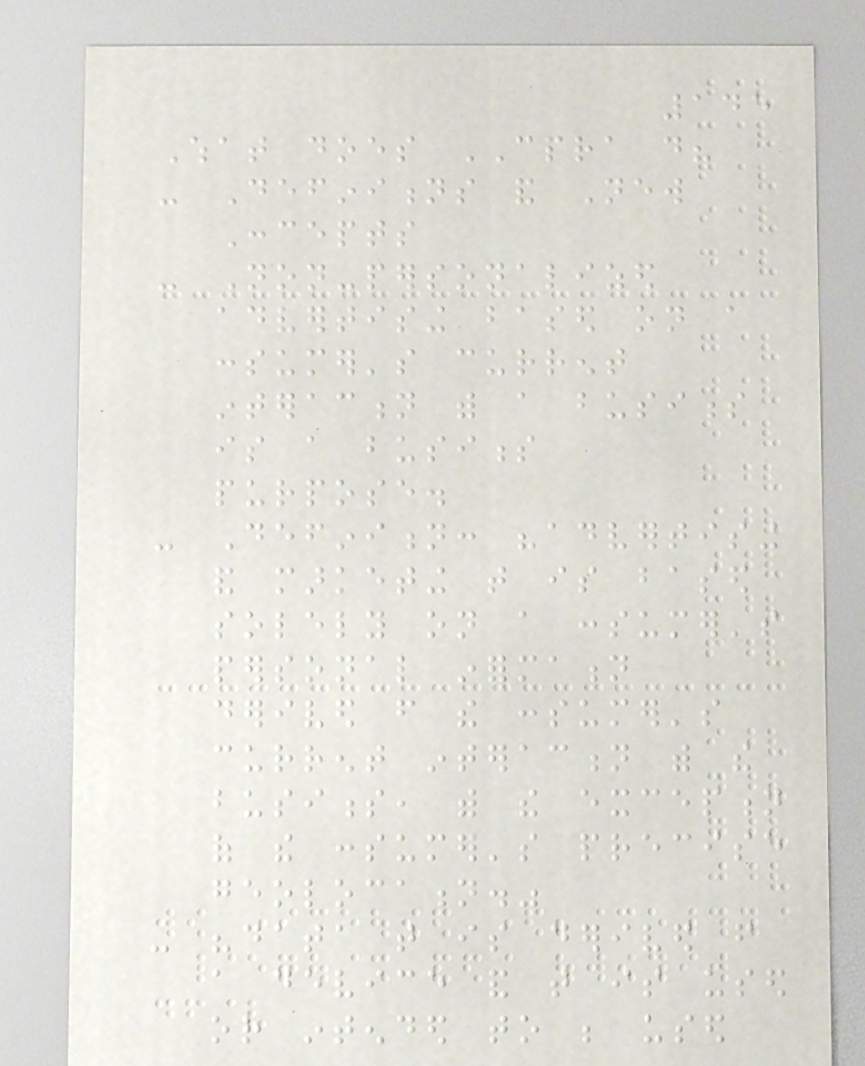145
What does CPRA do?
- Definitions and New
Concepts
- Non-personalized
advertising based on a
consumer's current
interaction with a business
is a business
purpose.
- Definition: "advertising
and marketing that is based
solely on a consumer's
personal information
derived from the consumer's
current interaction with the
business, with the exception
of the consumer's precise
geolocation."
- "data that is derived from
a device and that is used
or intended to be used
